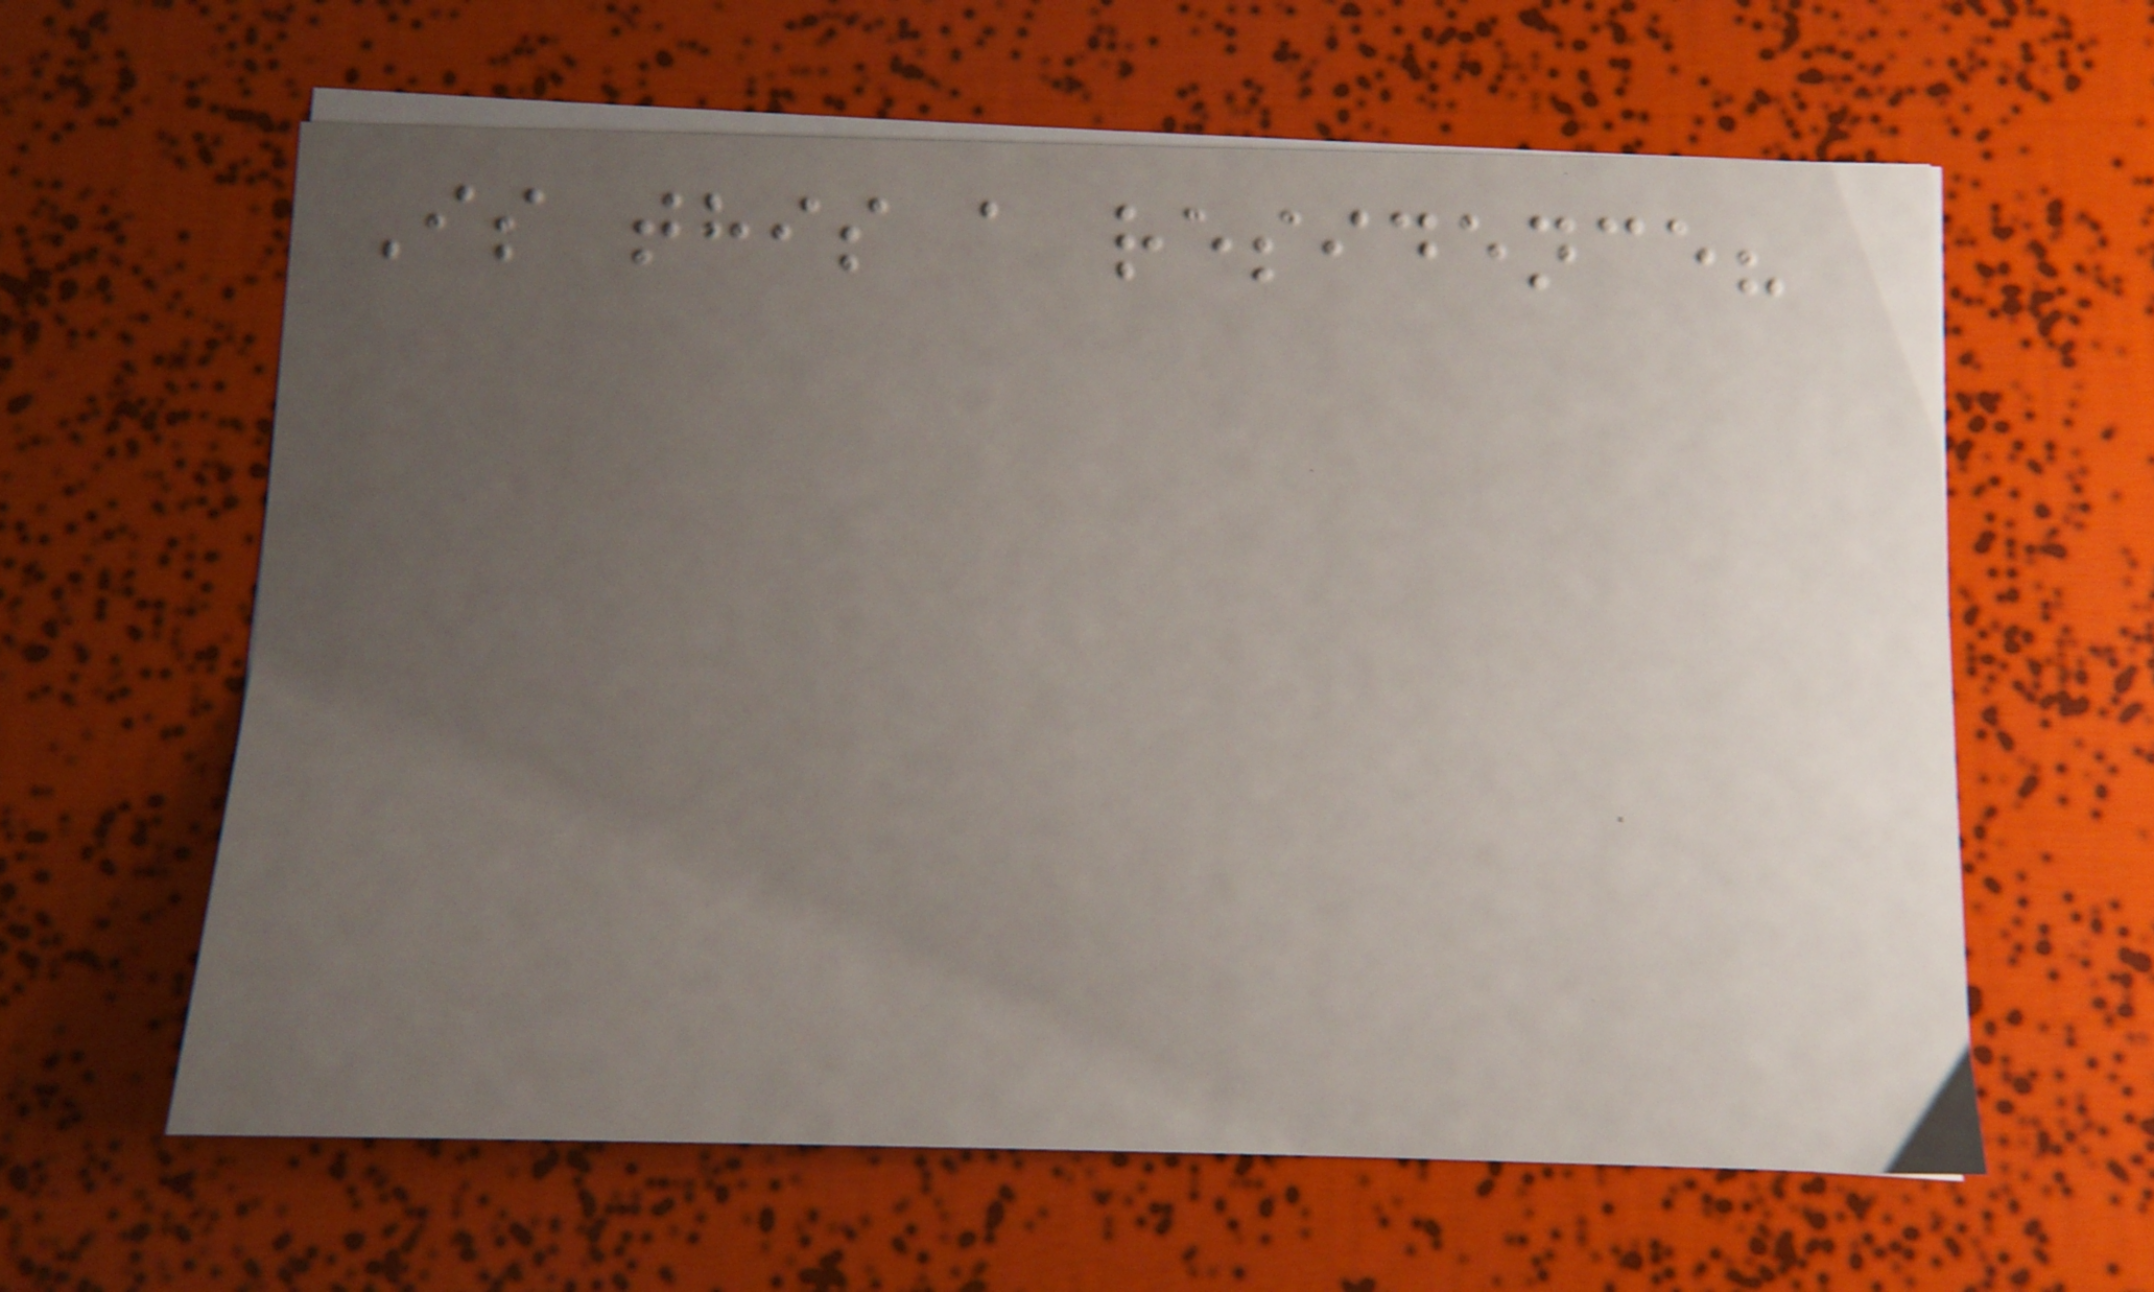Is this a residence?
